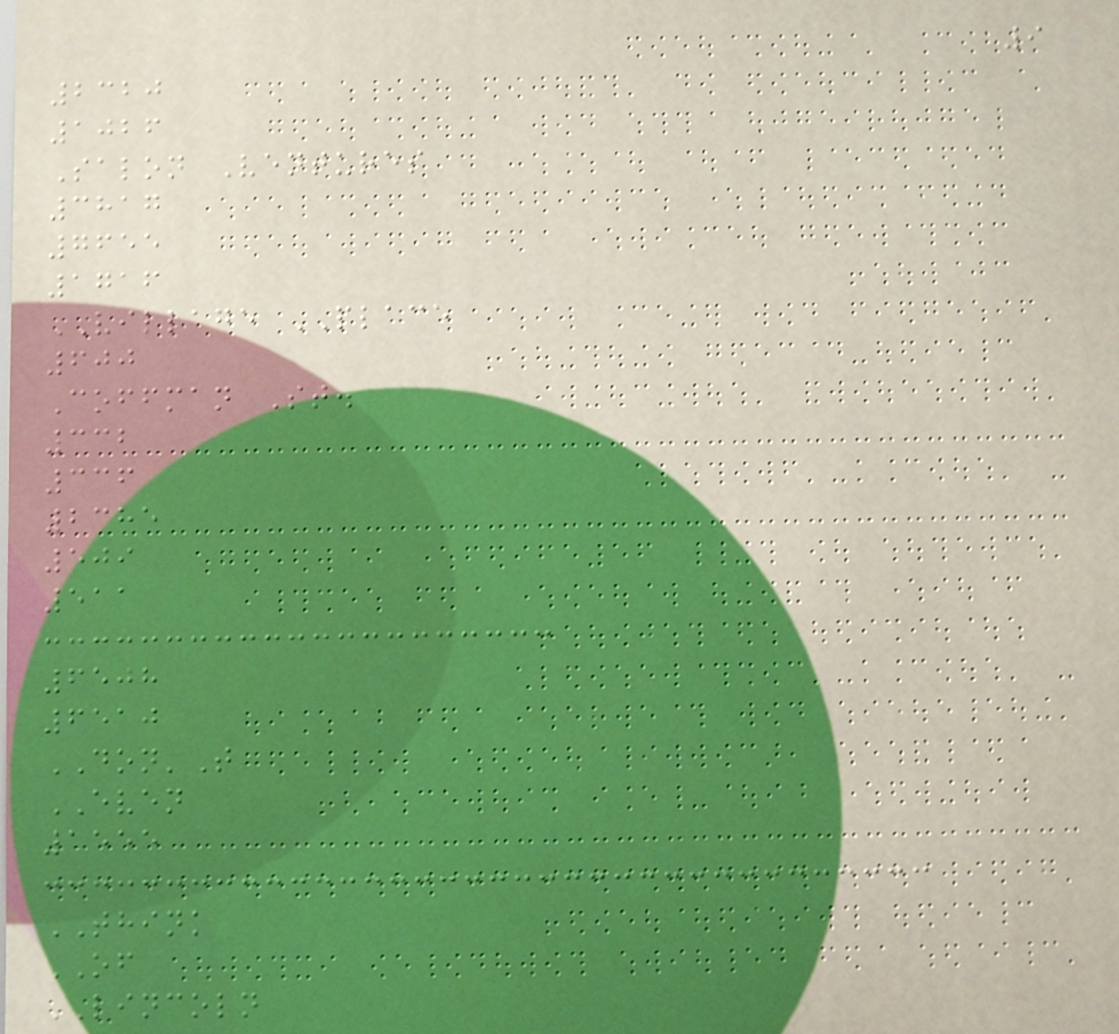9
2320
1026
Salon Ventures
3817
7655
1716
VILLAGE PLACE
600
Coffman St.
332
336
2385
509
511
6508
6510
DON'T
EVEN
1555
THINK
OF
LINCOLN
